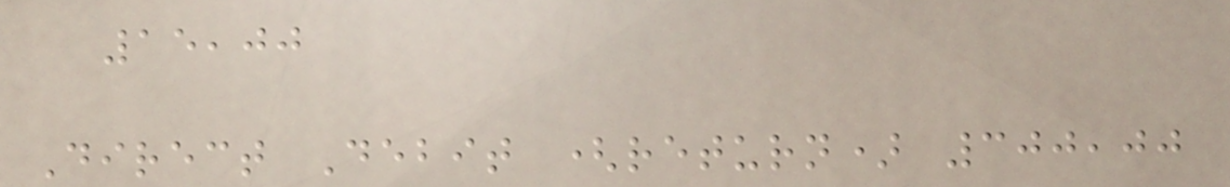15,00
Direct Debit (return) 300,00
